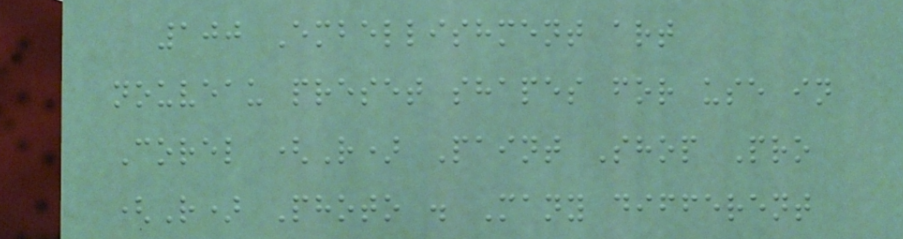100 Embellishment art
nouveau preset shapes for use in
Corel (R) Paint Shop Pro
(R) Photo . Many different
